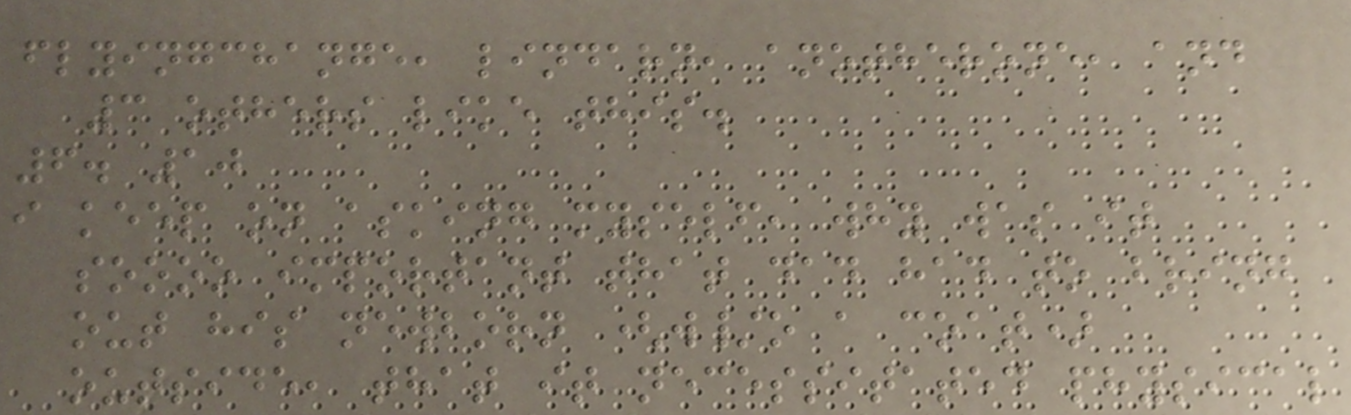flyingchange, lindarn, anotherone, and
3 others like this.
6. 10
i keep on asking myself, why was it
soooo important that dad had to bring
out his newborn (w/o a coat)
outside, that it necessitated physical
